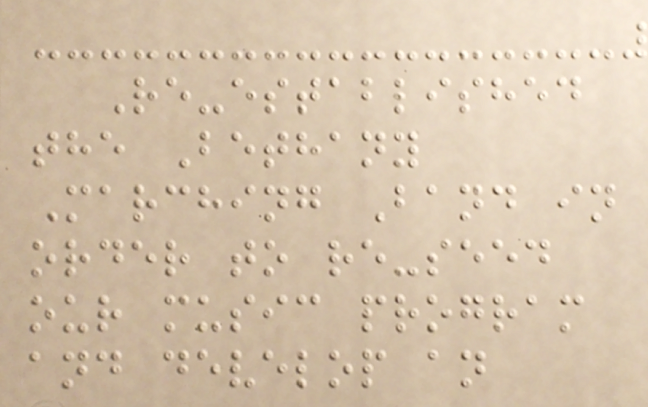Re-established
the Bethany
Marching Band in
order to re-seed
our music program
and develop an
